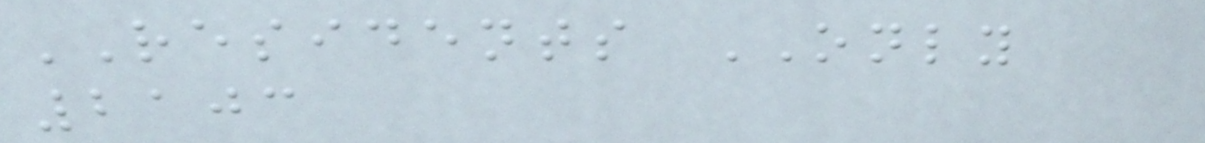RESIDENTS ONLY
2103
